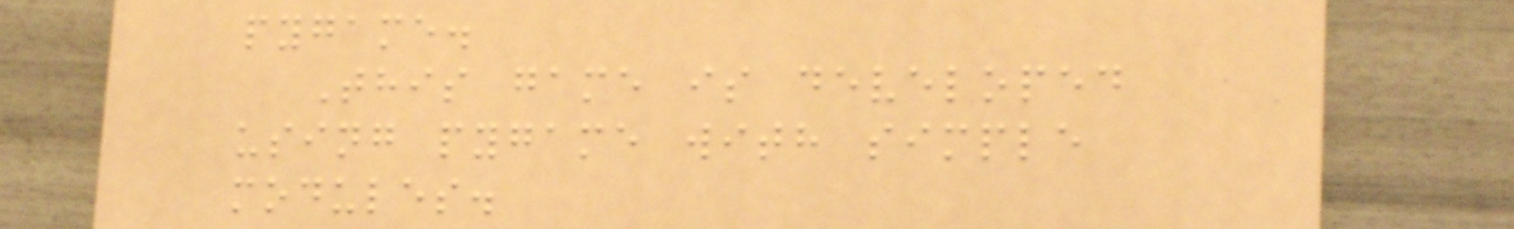pygame.
This game is developed
using pygame with simple
modules.
